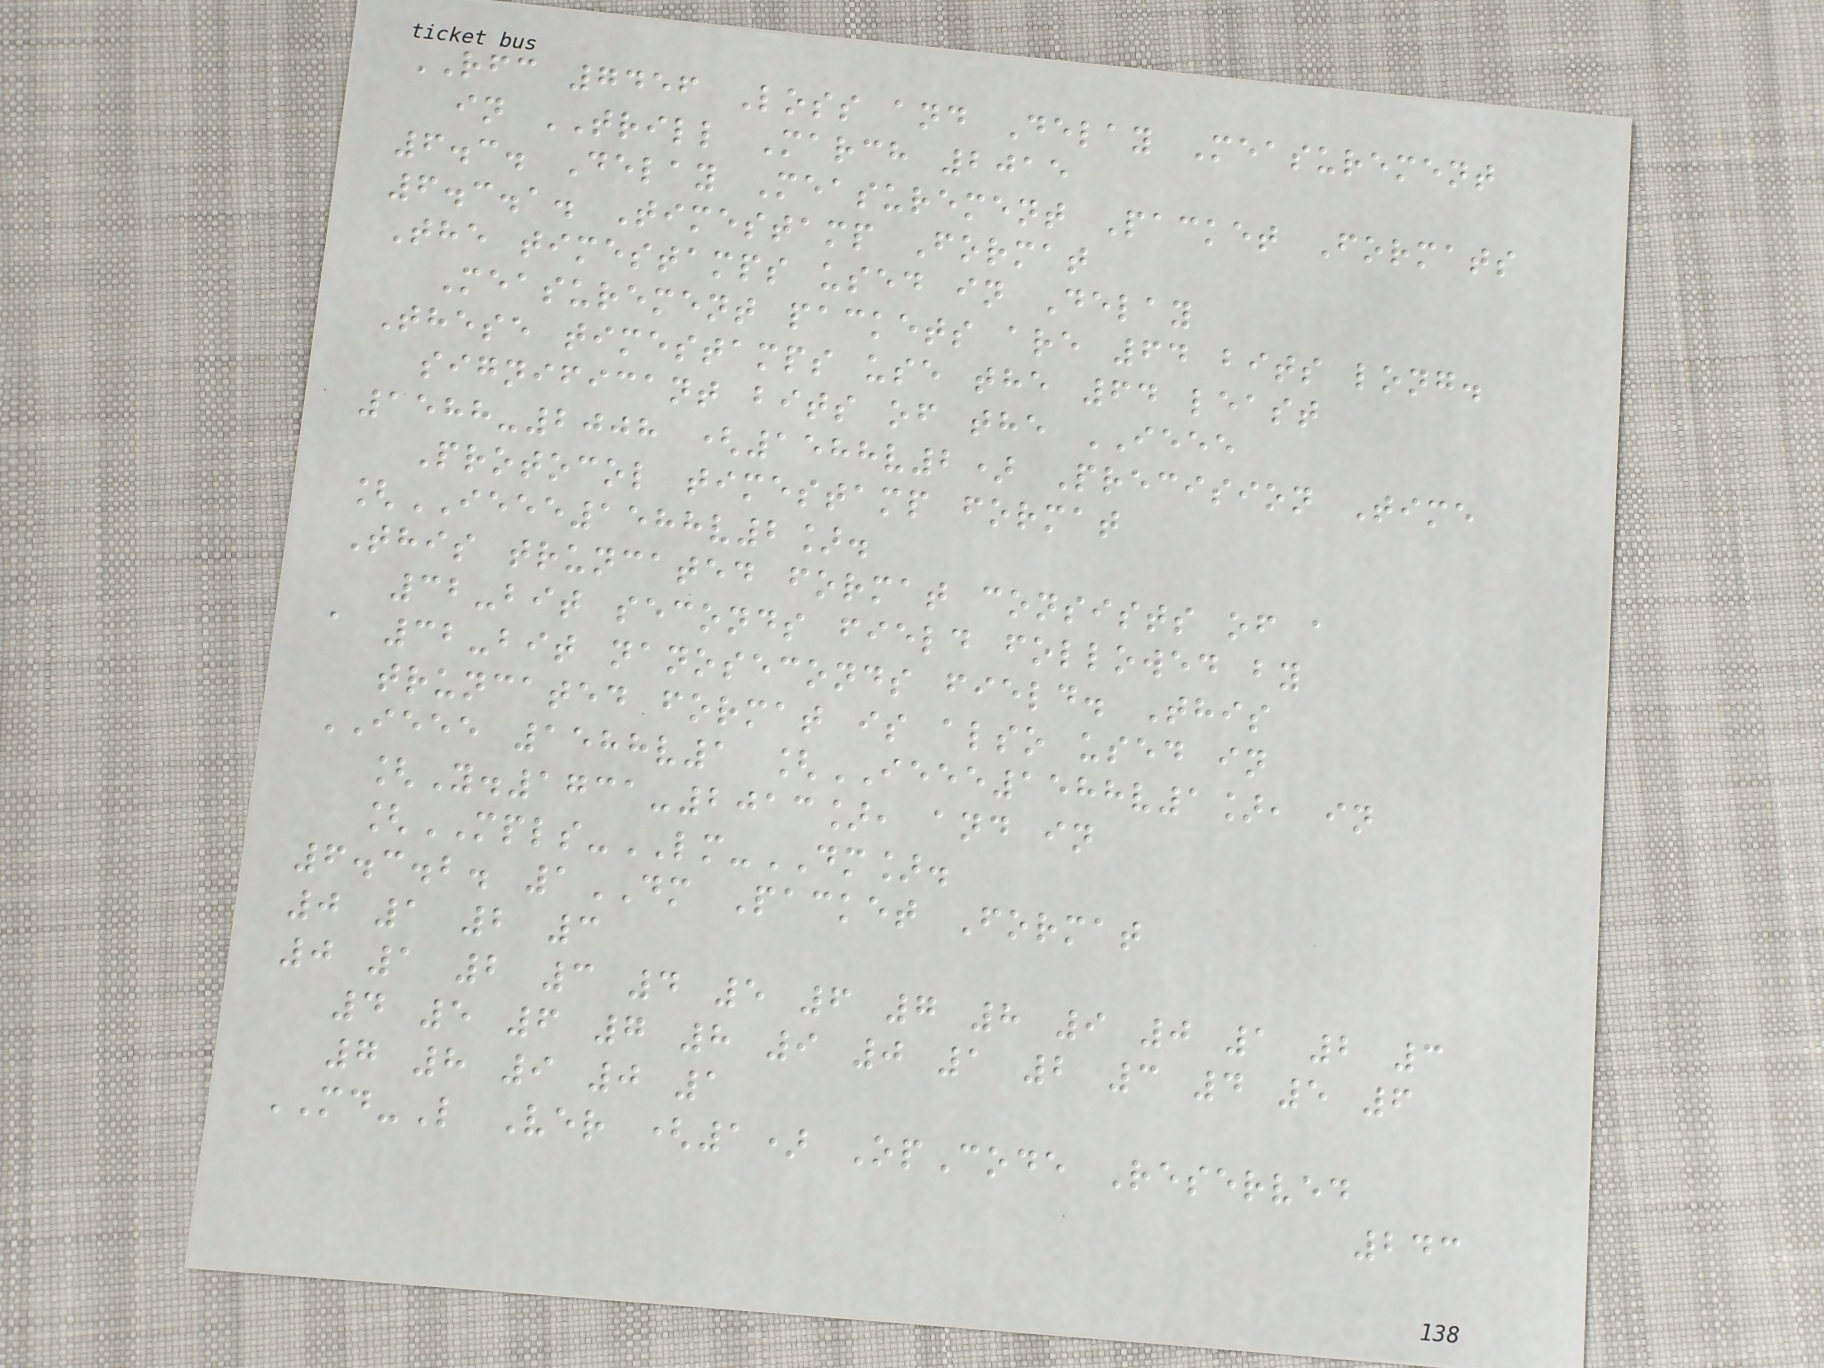RFC 7456 Loss and Delay Measurement
in TRILL March 2015
6.3. Delay Measurement Packet Formats
6.3.1. Timestamp Format
The timestamps used in Delay
Measurement packets are 64 bits long.
These timestamps use the 64 least
significant bits of the IEEE
1588-2008 (1588v2) Precision Time
Protocol timestamp format
[IEEE1588v2].
This truncated format consists of a
32-bit seconds field followed by
a 32-bit nanoseconds field. This
truncated format is also used in
IEEE 1588v1 [IEEE1588v1], in
[Y.1731-2013], and in
[MPLS-LM-DM].
6.3.2. 1DM Packet Format
0 1 2 3
0 1 2 3 4 5 6 7 8 9 0 1 2 3
4 5 6 7 8 9 0 1 2 3 4 5 6
7 8 9 0 1
MD-L Ver (1) OpCode Reserved
243
